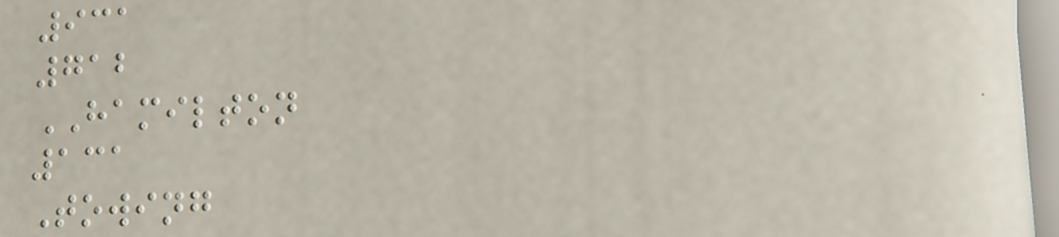931
712
HAMILTON
131
Towing
